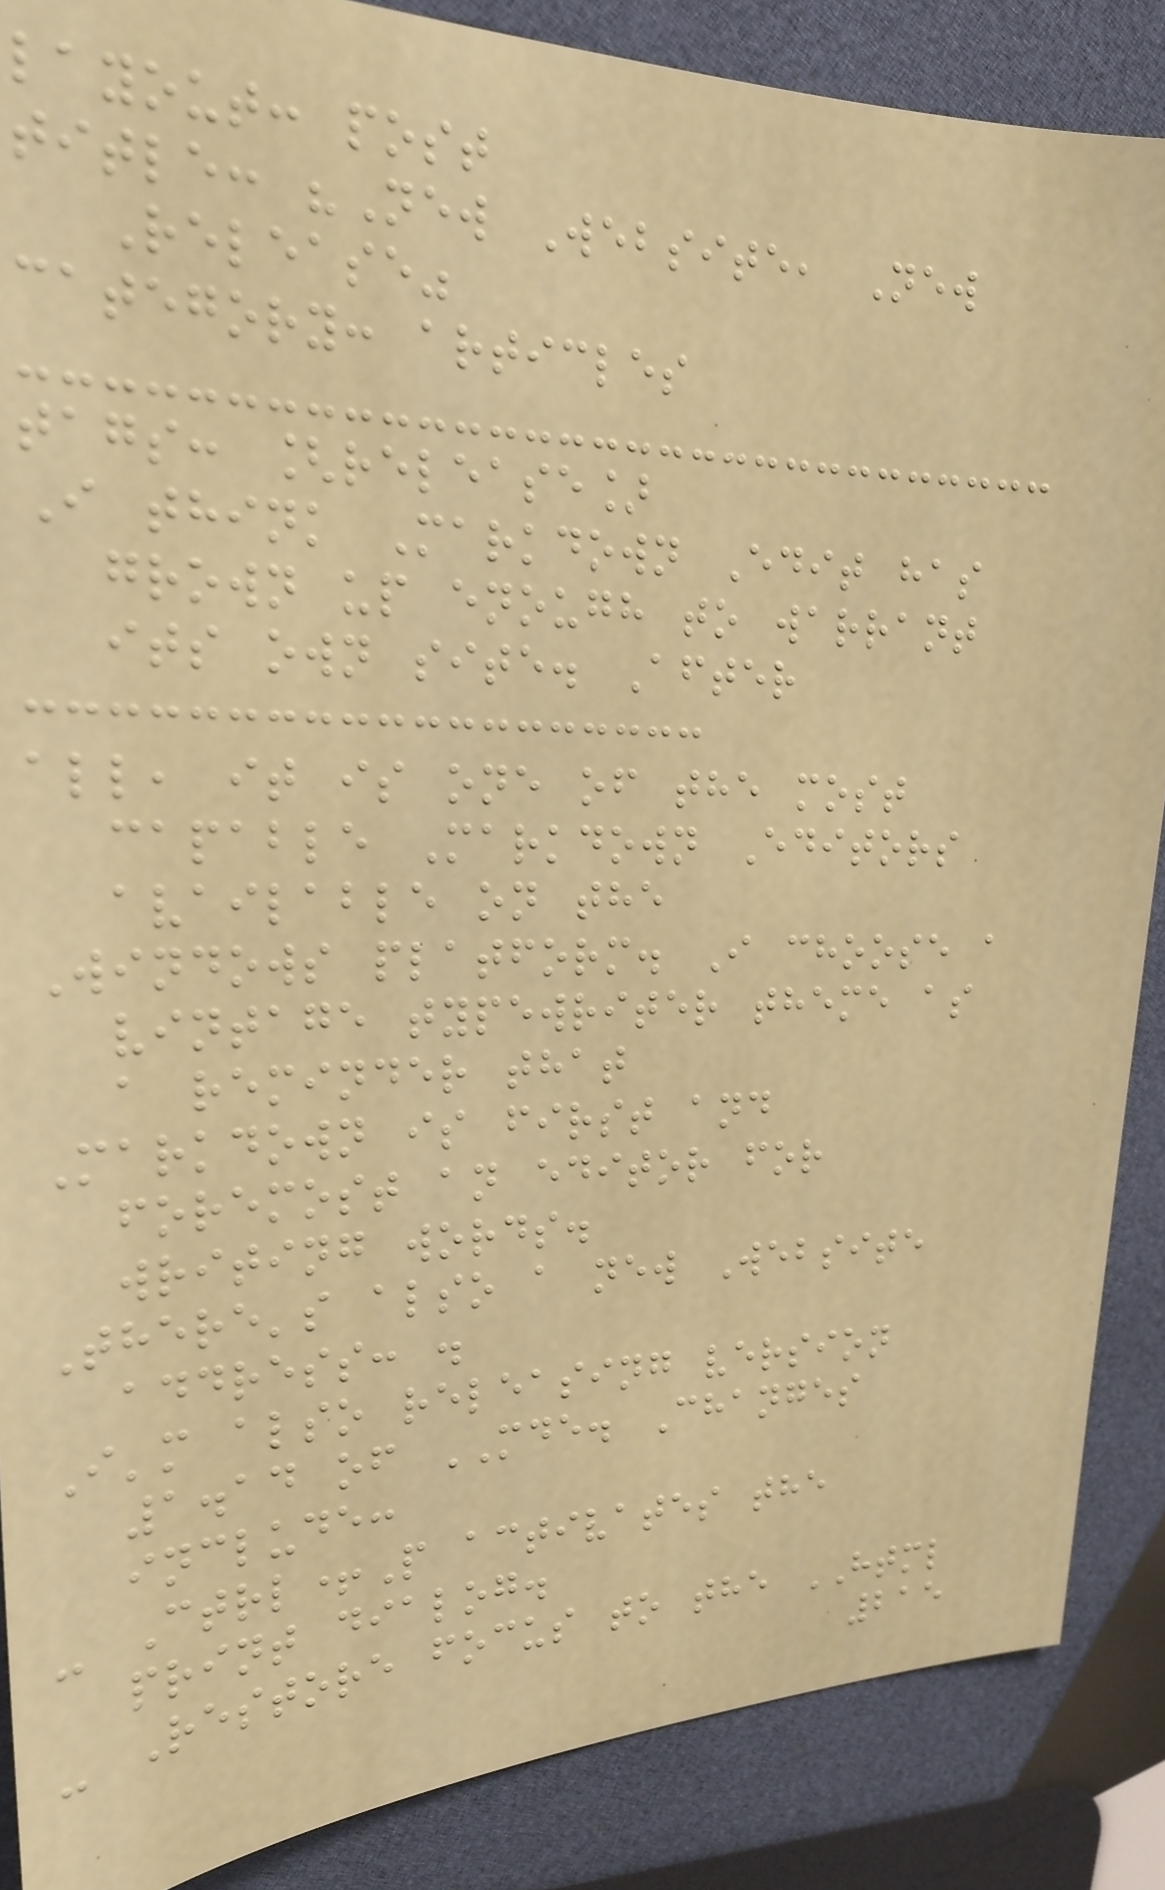layout: post
title: "New Website, New
Release"
category: articles
tags: [release]
I think Markdown Edit has
grown up enough to warrant
its own site. After
all, it is one of the most
capable Markdown Editors
available on the
Windows platform. I choose a
vintage typewriter theme as
a reminder that
Markdown is first and
foremost an editor for
writing words.
There's also a new Website
address: .
I'm also releasing version
1.14 of MDE. Changes
include:
- Ctrl+P activates the
print dialog.
- Restore focus to the HTML
215
